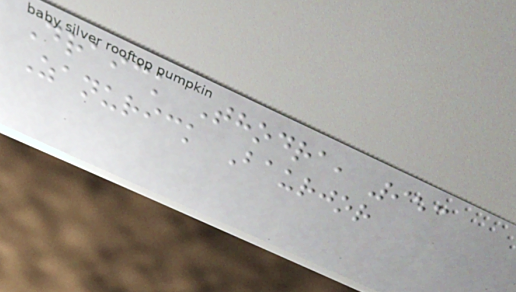Draick Thodra, 953
Zanurick Baurjor
